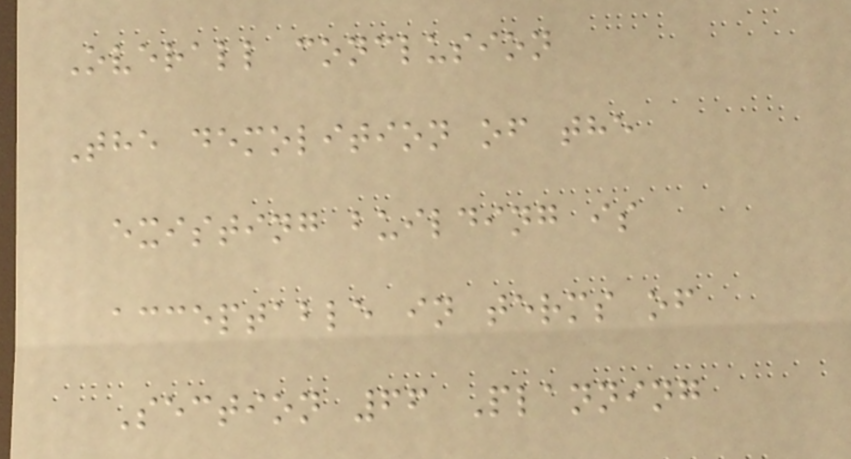Overall conclusion
The demolition of the
existing building is
acceptable in terms of
Section 66 Planning
